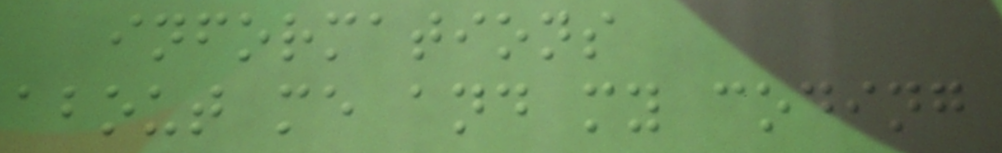informations
about me and my coding
